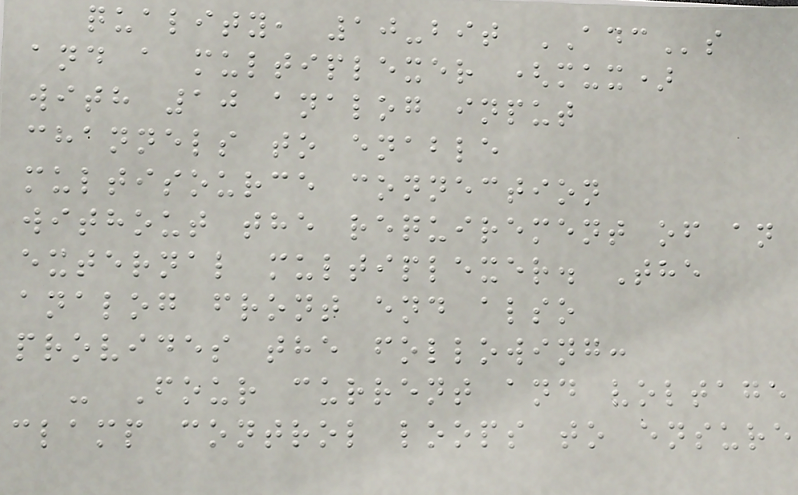quality, 10-bit ADCs
and a multiplexer (mux)
with 10 analog input
channels to enable
multisource connection
without the requirement of an
external multiplexer. The
analog front end also
provides the following:
- Four current and voltage
clamp control loops to ensure
